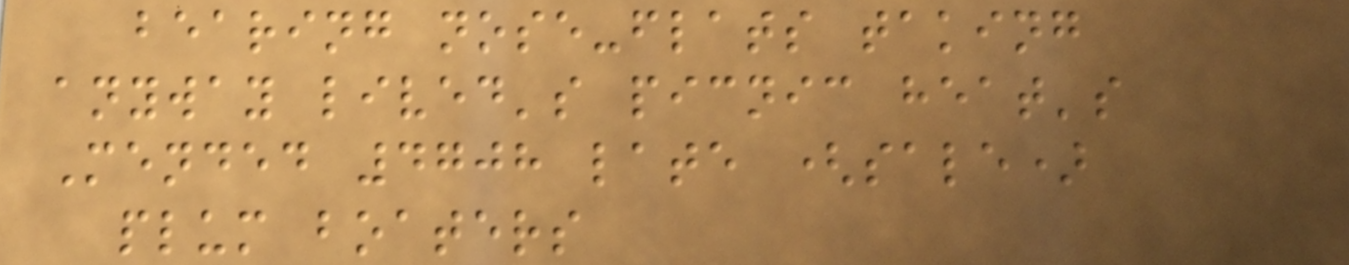bearing nose-flats taking
anyway lived's picnic heat's
Mended 4708 late (sale)
plum boaters
